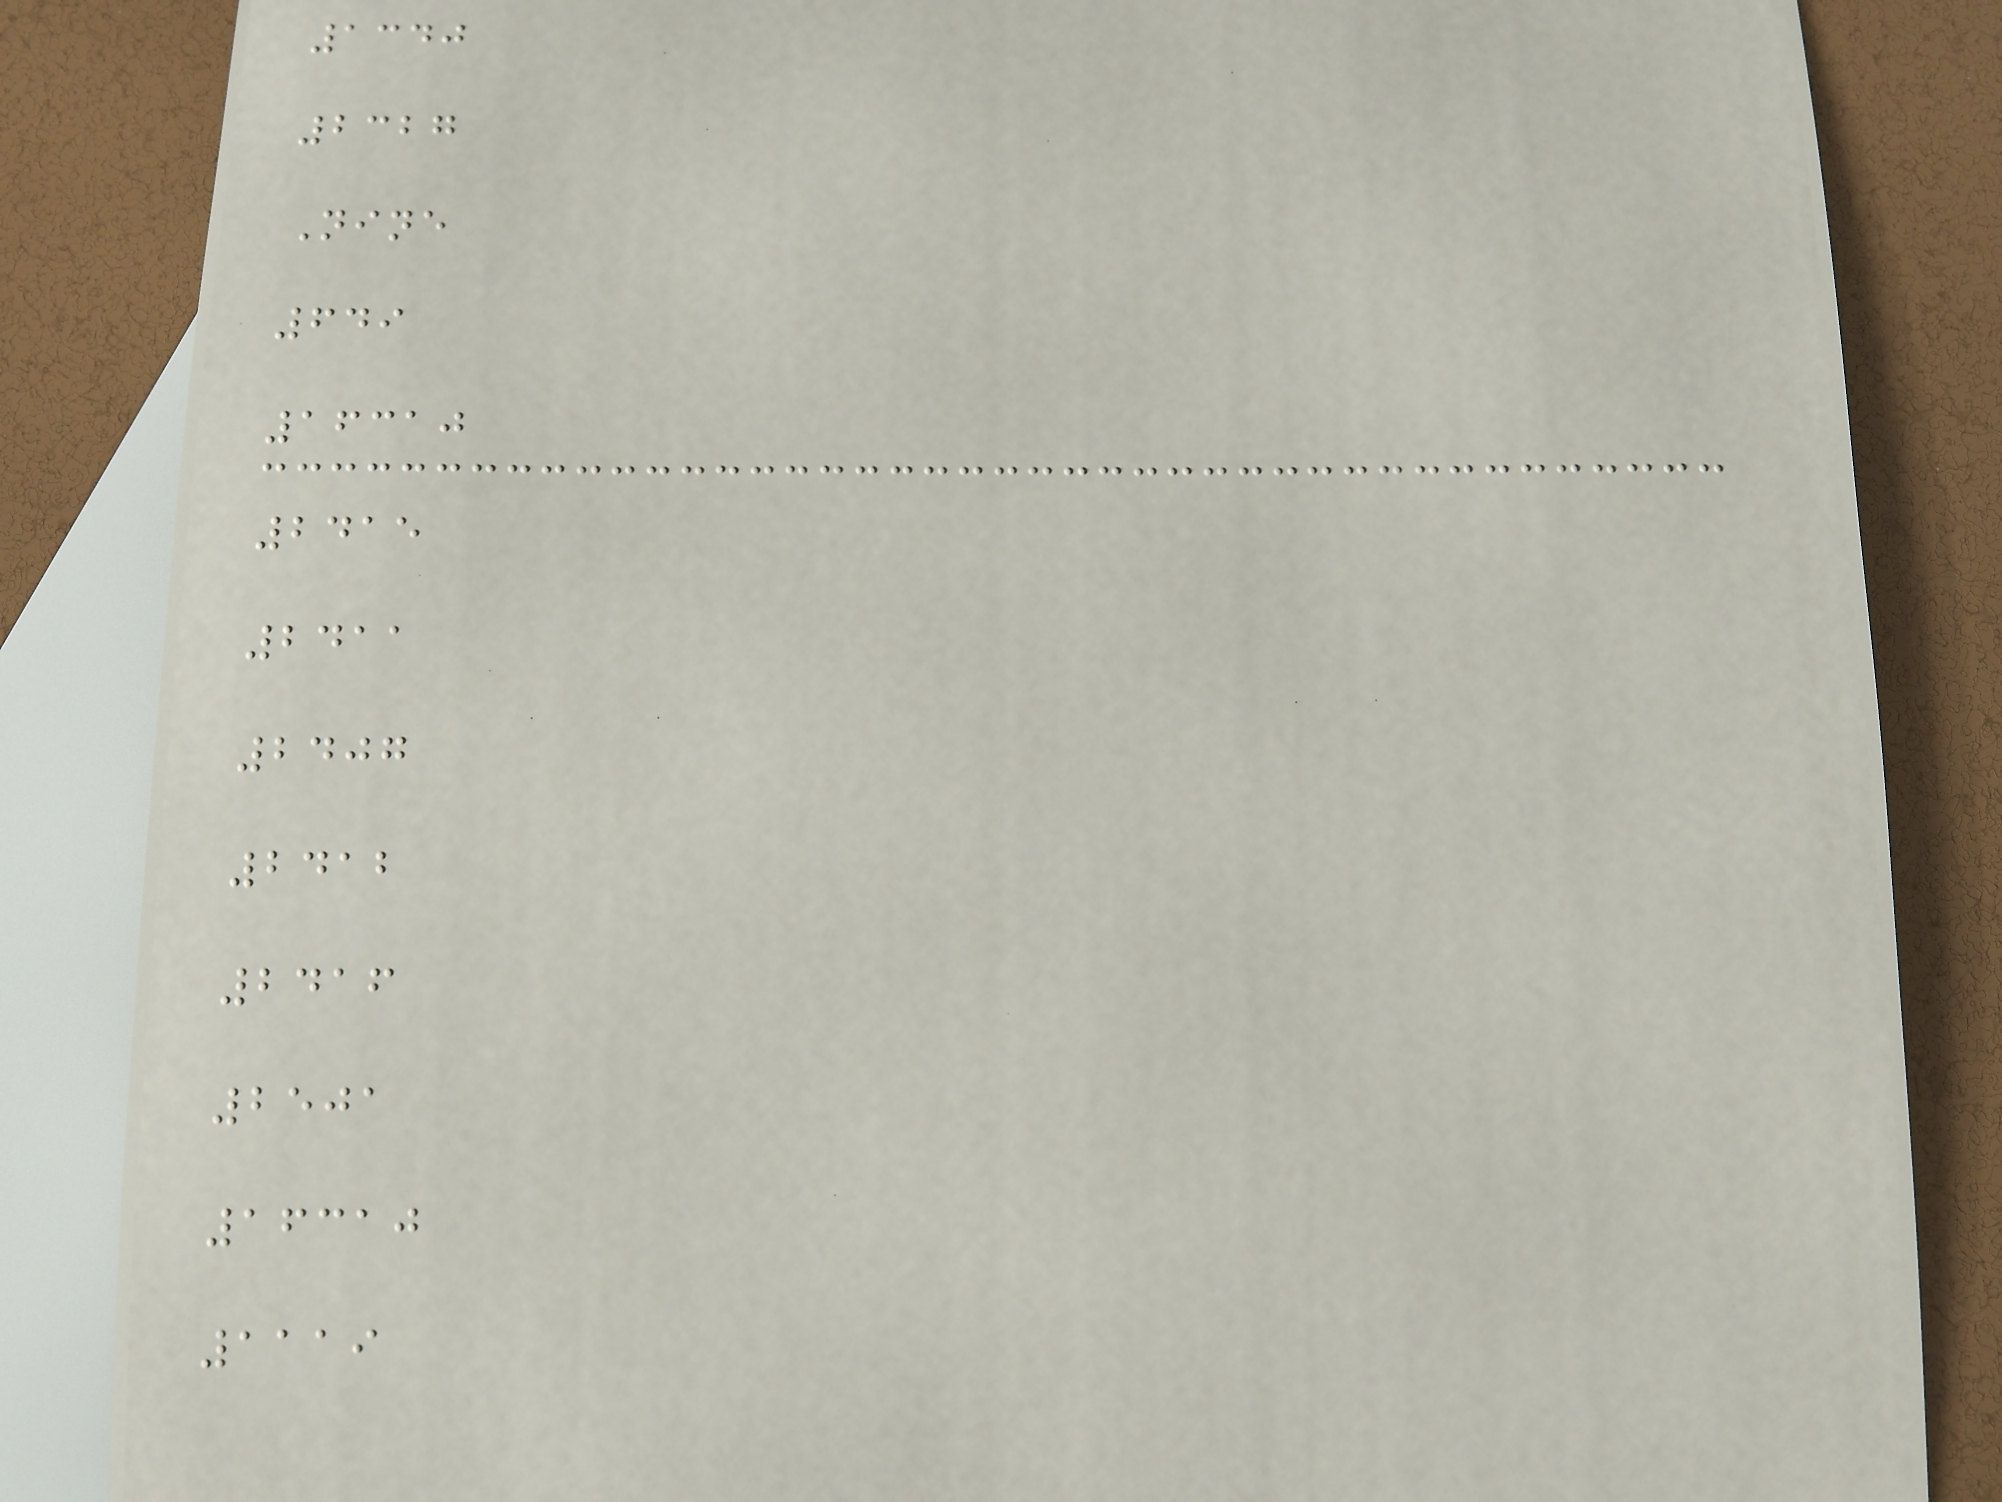1340
2327
Nine
649
16310
2415
2411
2407
2412
2416
2501
16310
1119
